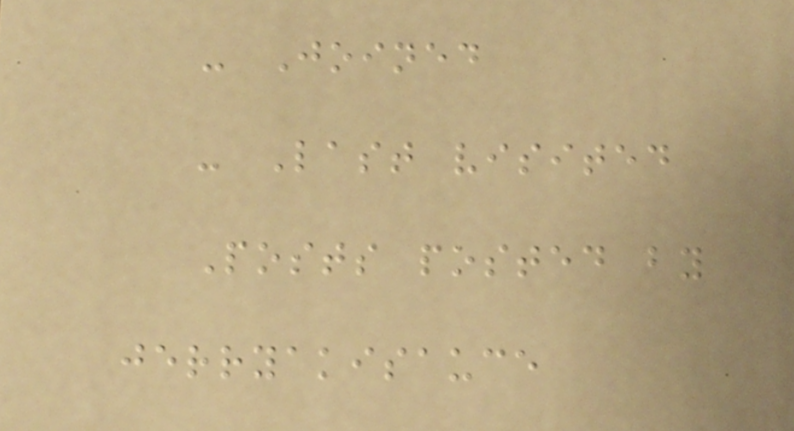- Joined
- Last visited
Posts posted by
jerryakisauce
